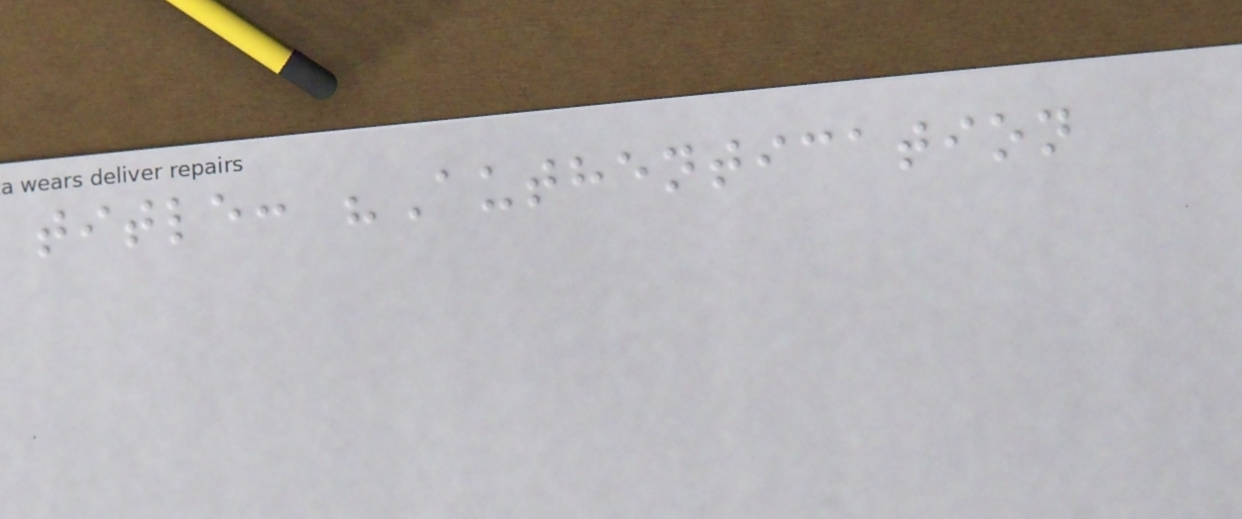title: "Authentication
